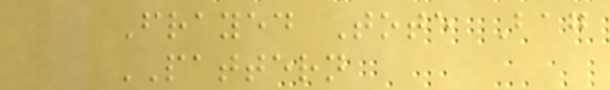Frayed Tote Bag
PATTERN
